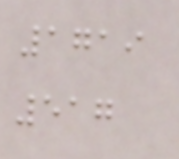1719
517
